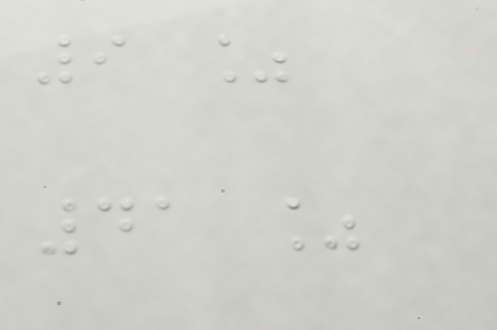9 %
41 %
